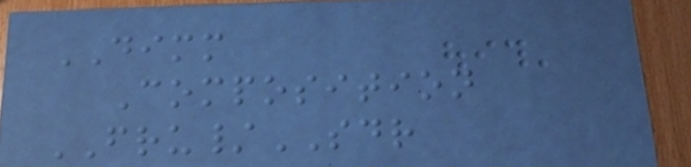DIMM
Composition
FRU/SDR
